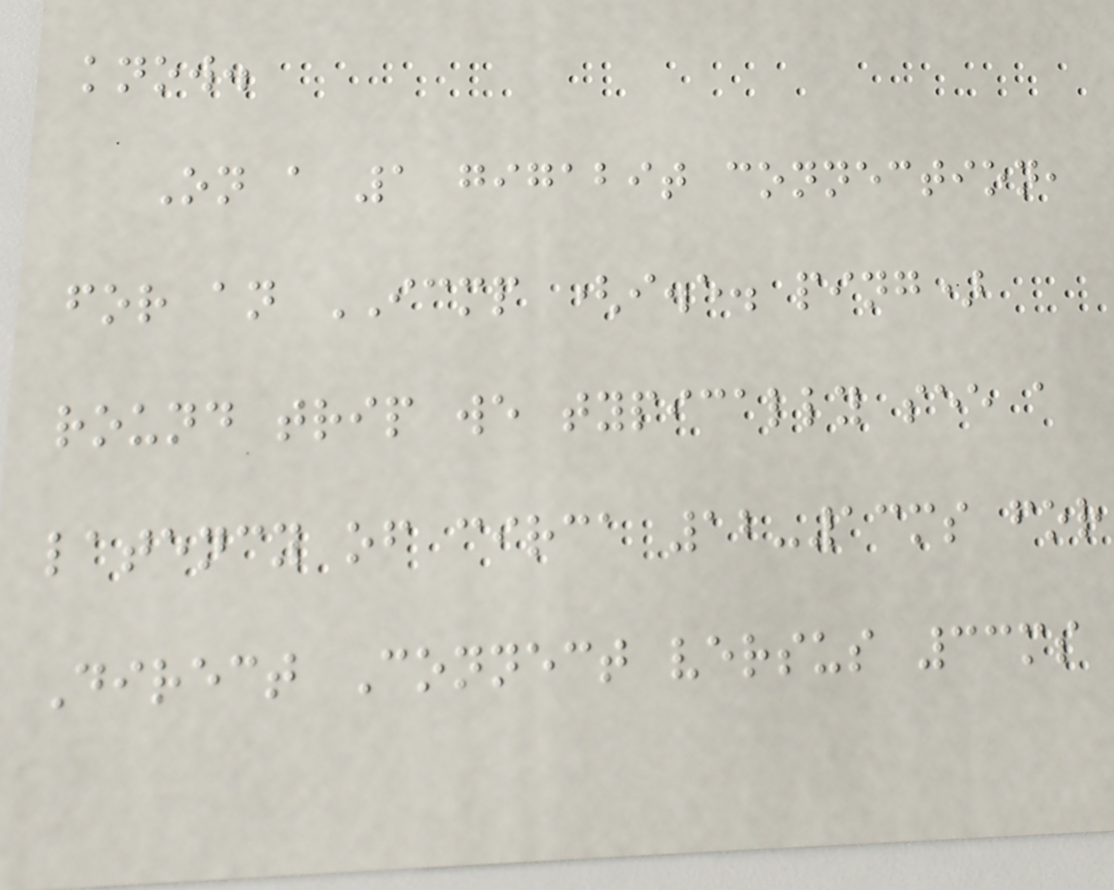know.
On a 1 gigabit connection,
for an ICMP (i.e. ping)
round trip we typically see a
latency of circa 12-13ms for
Direct Connect versus 33ms
